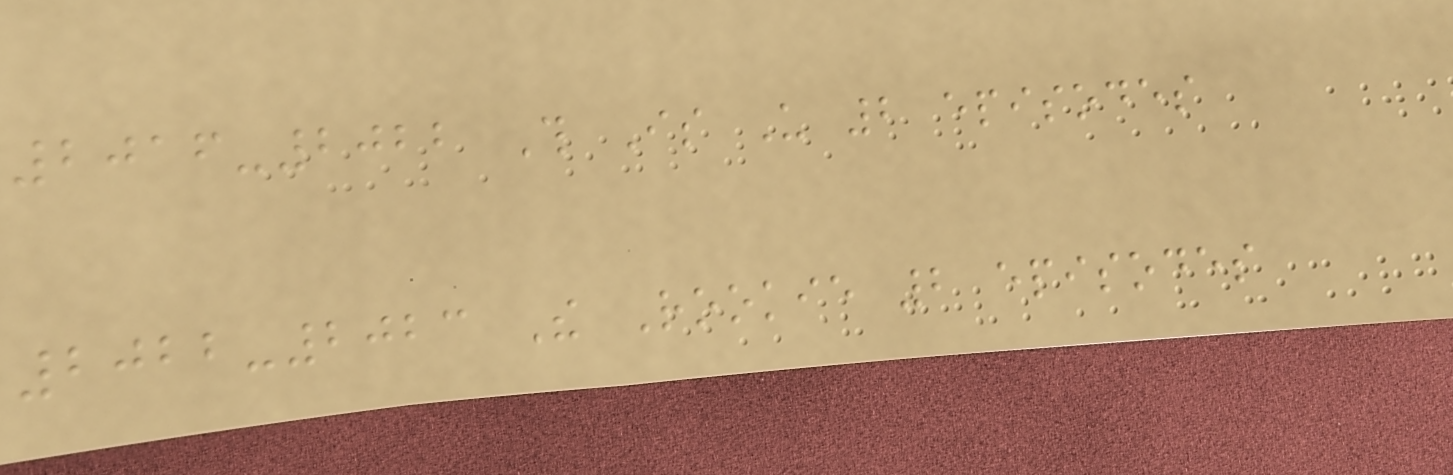2016-2022 This Is Us 2 episodes
2022-2023 The Rookie 2 episodes
